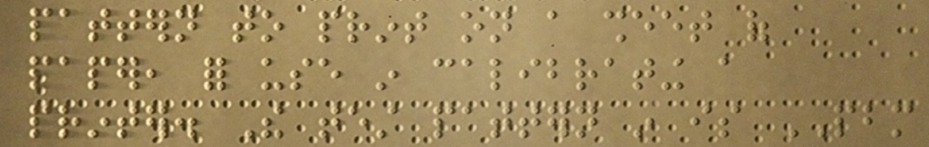pattern to print on a sheet of
paper, for use in calibrating a
printer. The test pattern in is PBM
